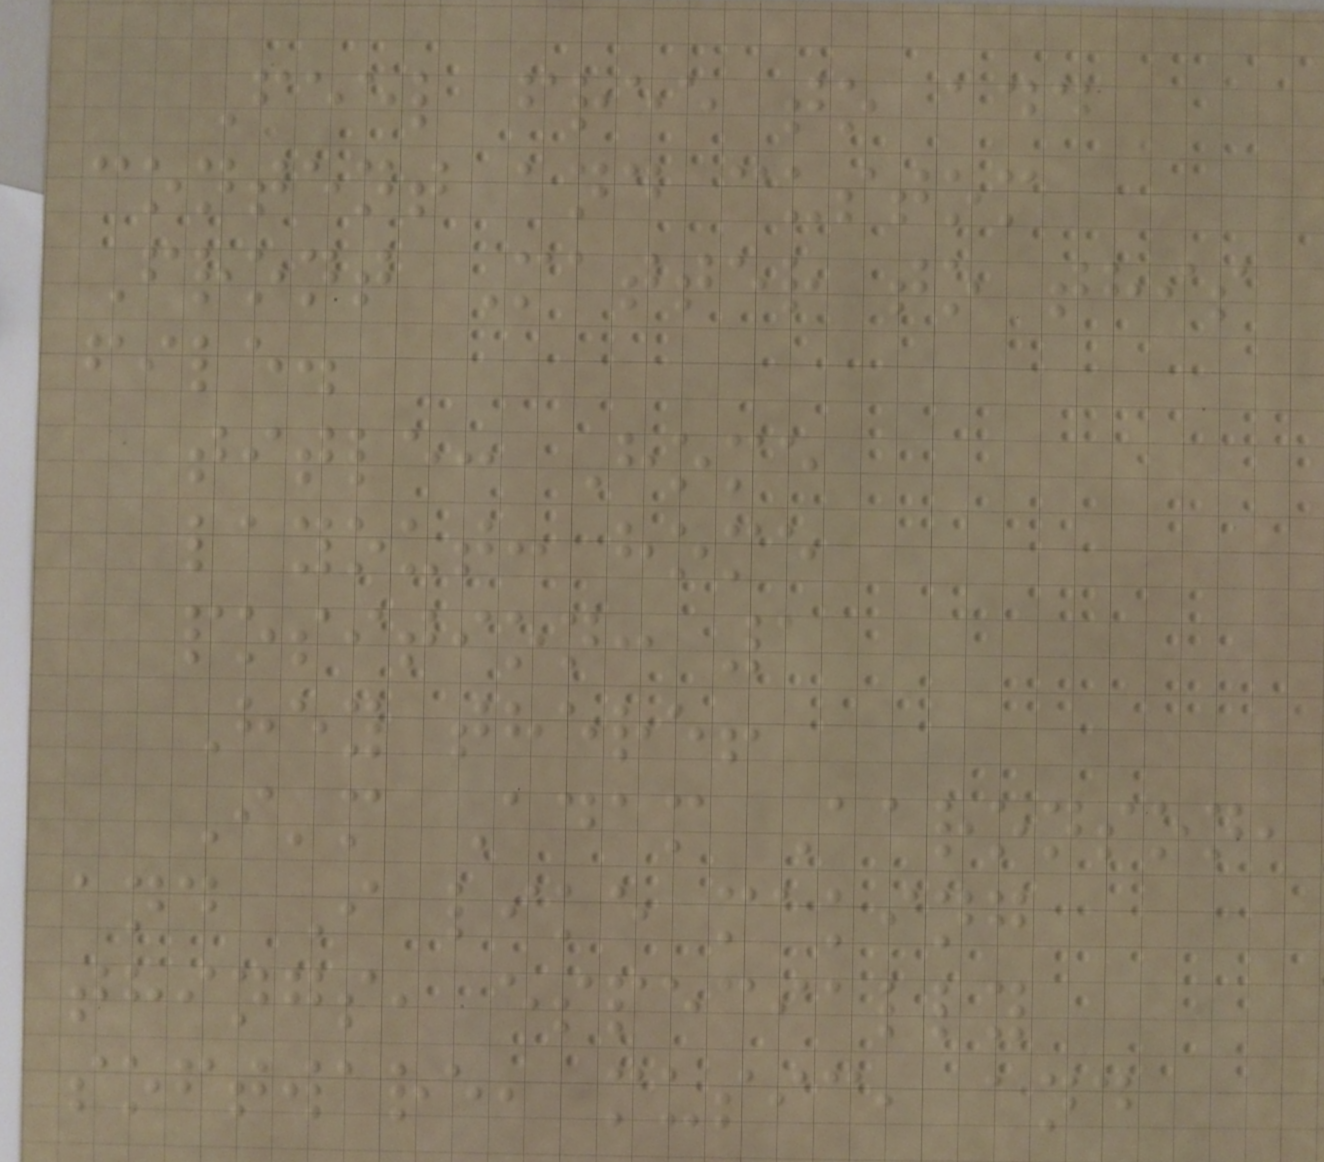Feel free to add
content and custom
Front Matter to this
file.
title: Home
layout: home
position: 1
Hey there!
I'm Adam Aaronson,
and I like making
things, especially
software, music, and
